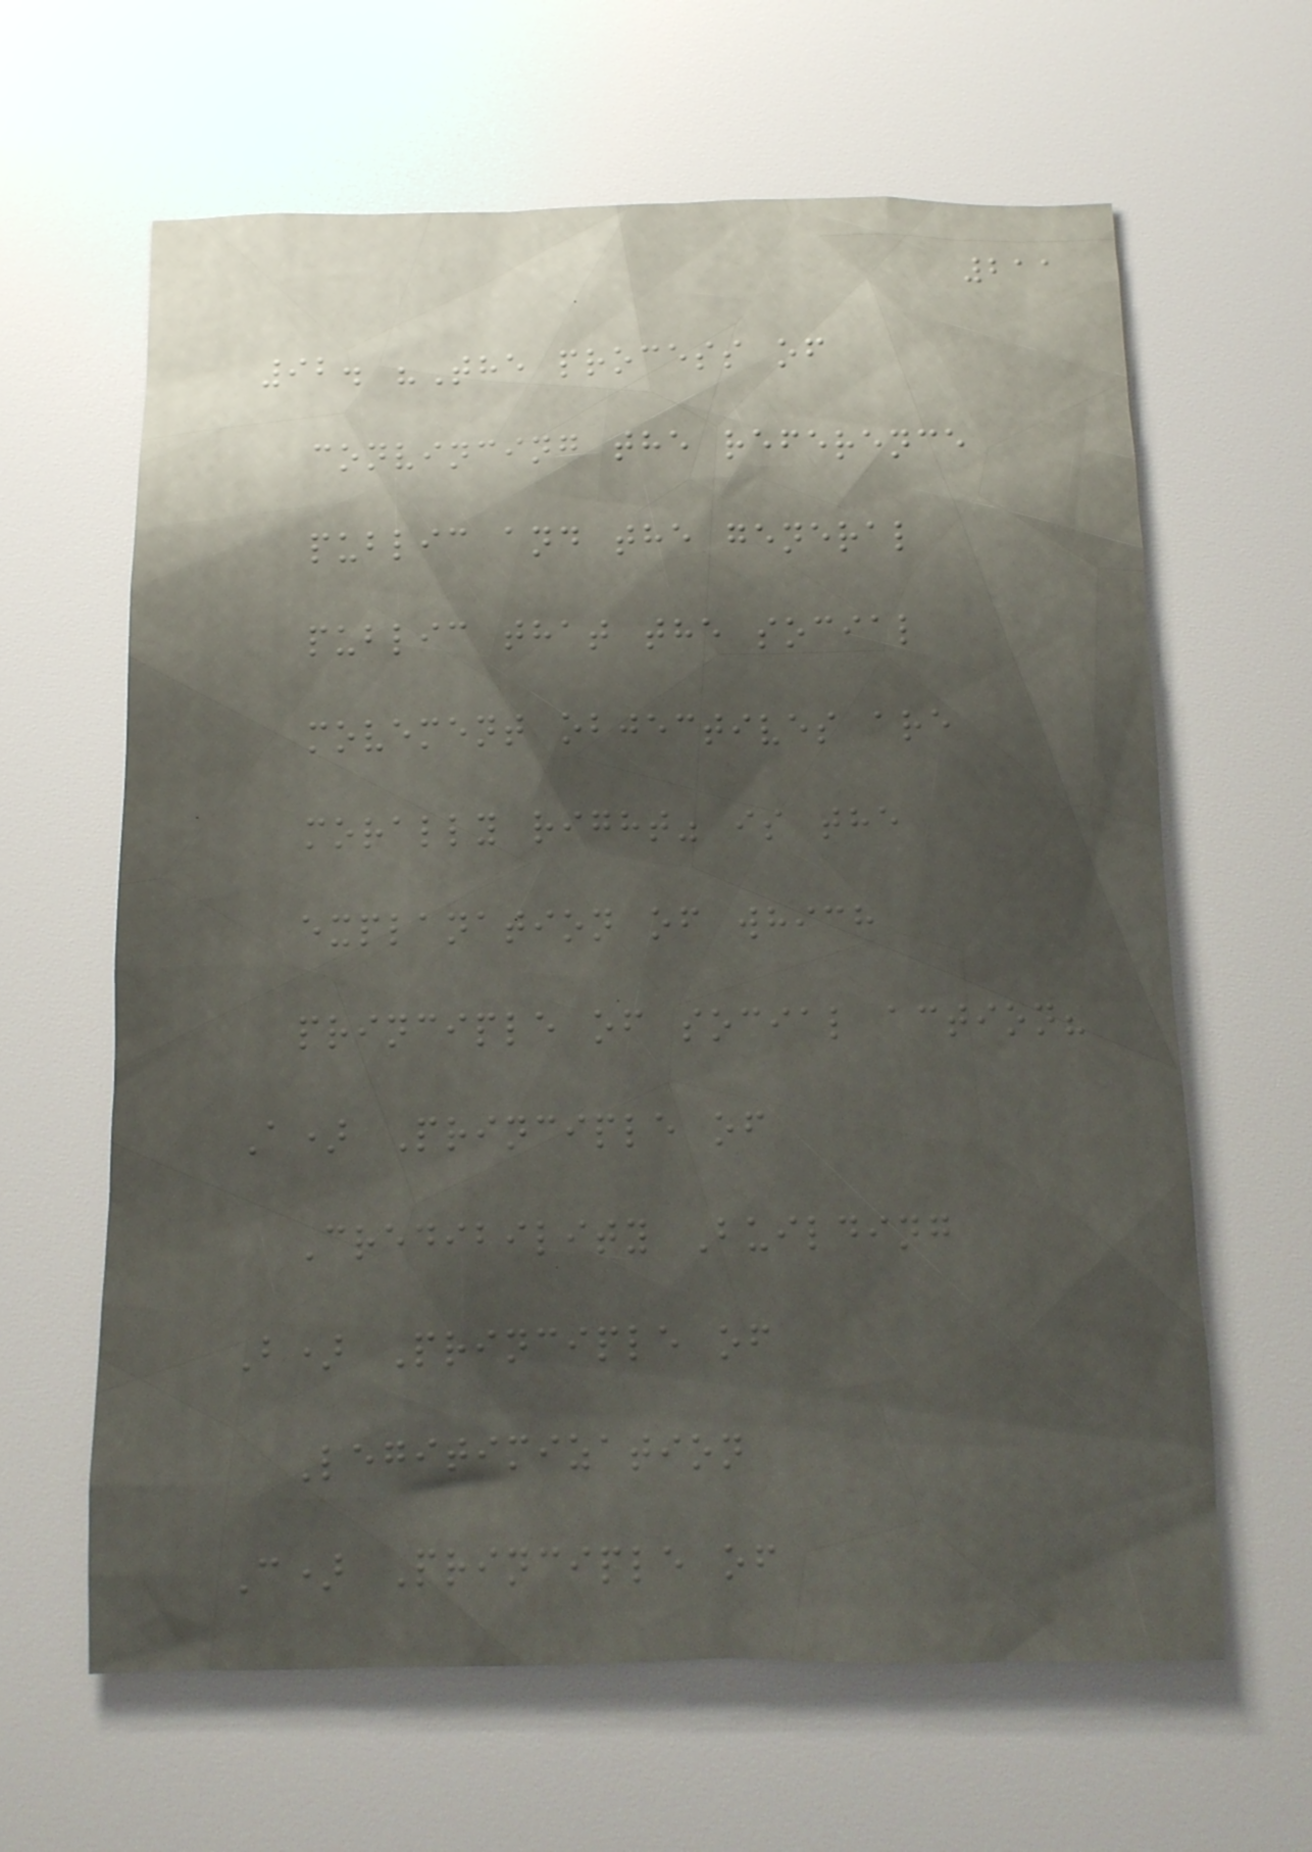211
92. "The process of
convincing the reference
public and the general
public that the social
movement objectives are
morally right" is the
explanation of which
principle of social action?
A) Principle of
Credibility Building
B) Principle of
Legitimization
C) Principle of
